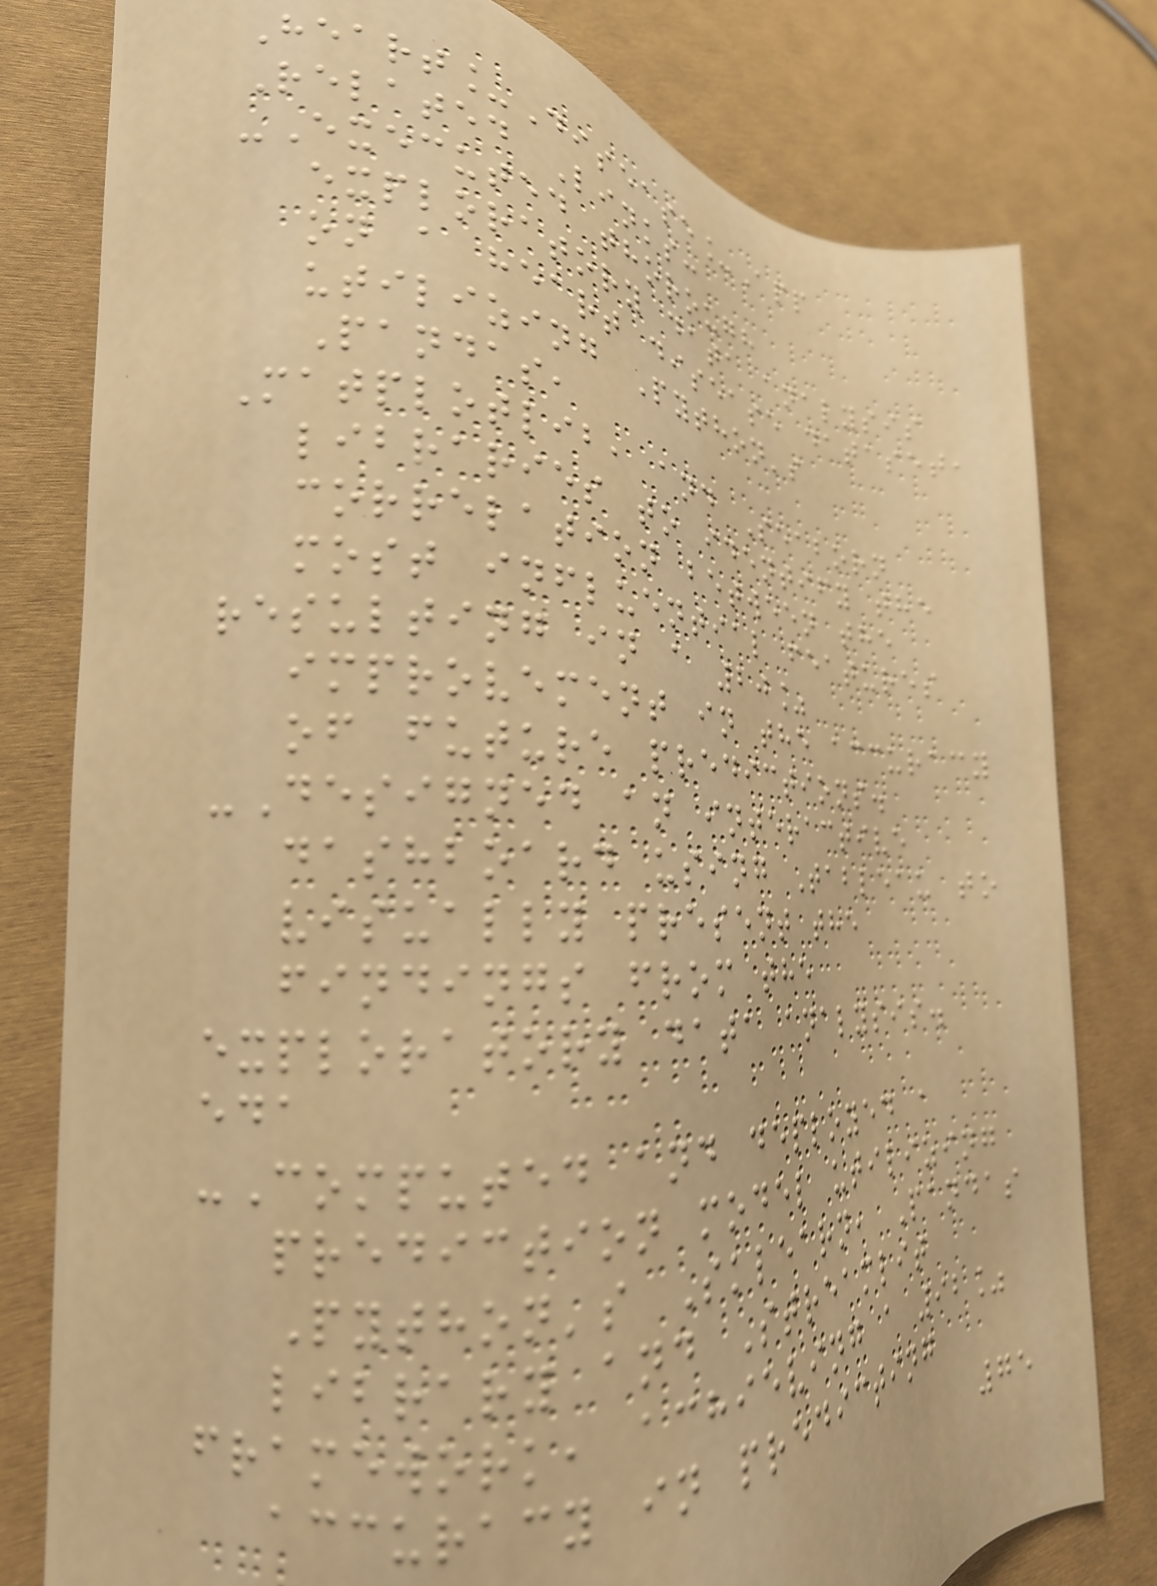Heart_Disease_App
Related Links:
-Executed thorough
exploratory data analysis
on a heart disease dataset,
utilizing Python's
Pandas,
Matplotlib, and Seaborn
libraries to identify the
correlation between the
most influential features
resulting in a 20%
improvement in the accuracy
of future predictions.
-Designed an interactive
dashboard using Tableau to
visually present the
findings from the
exploratory data analysis.
eda
-Computed and deployed a
prediction model utilizing
Python's Sklearn, Pandas
library and Streamlit
framework, achieving a 92%
accuracy in predicting
75
